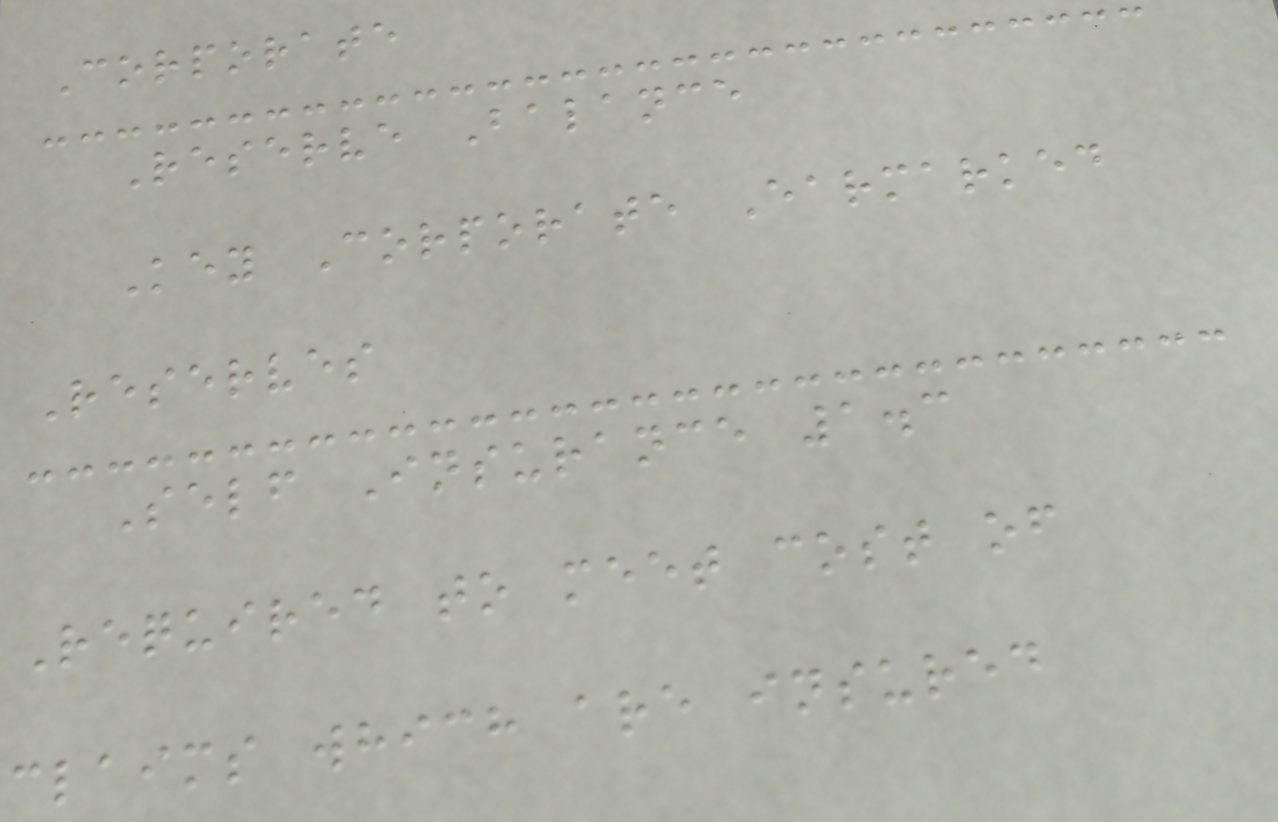Corporate
Reserve Balance
Key Corporate Earmarked
Reserves
Self Insurance 1.3
Required to meet cost of
claims which are insured
